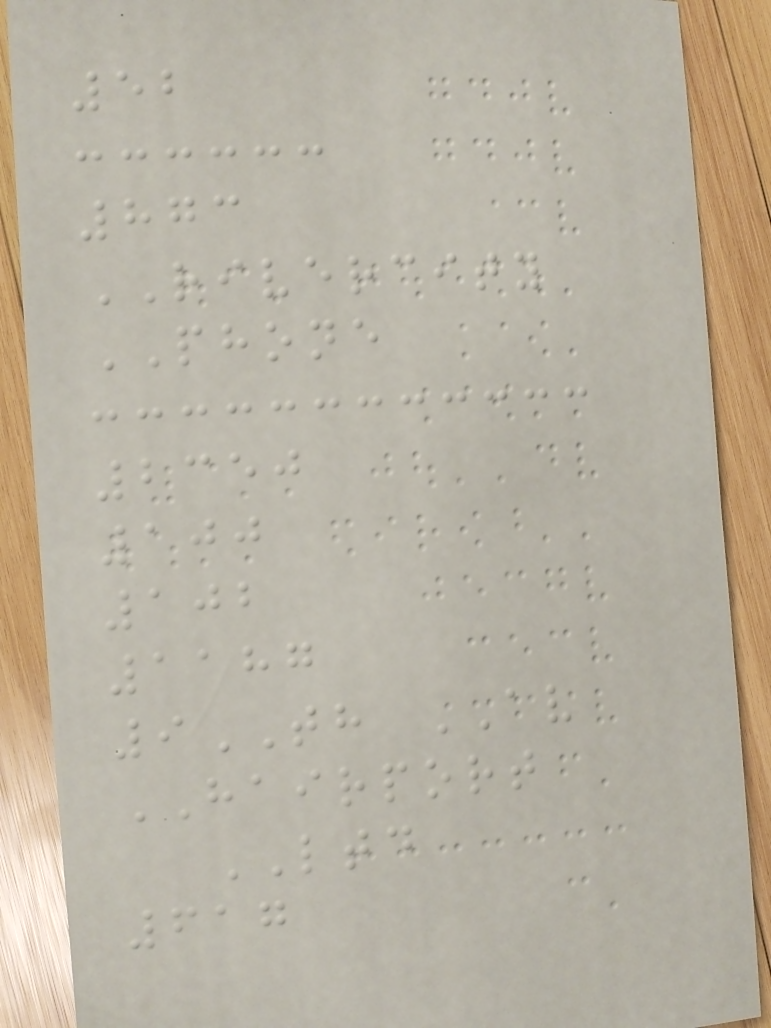52
873
RIVERCITY
PHONE
2350
100
102
1187
9TH AV
HAIRPORT
LTD
617
